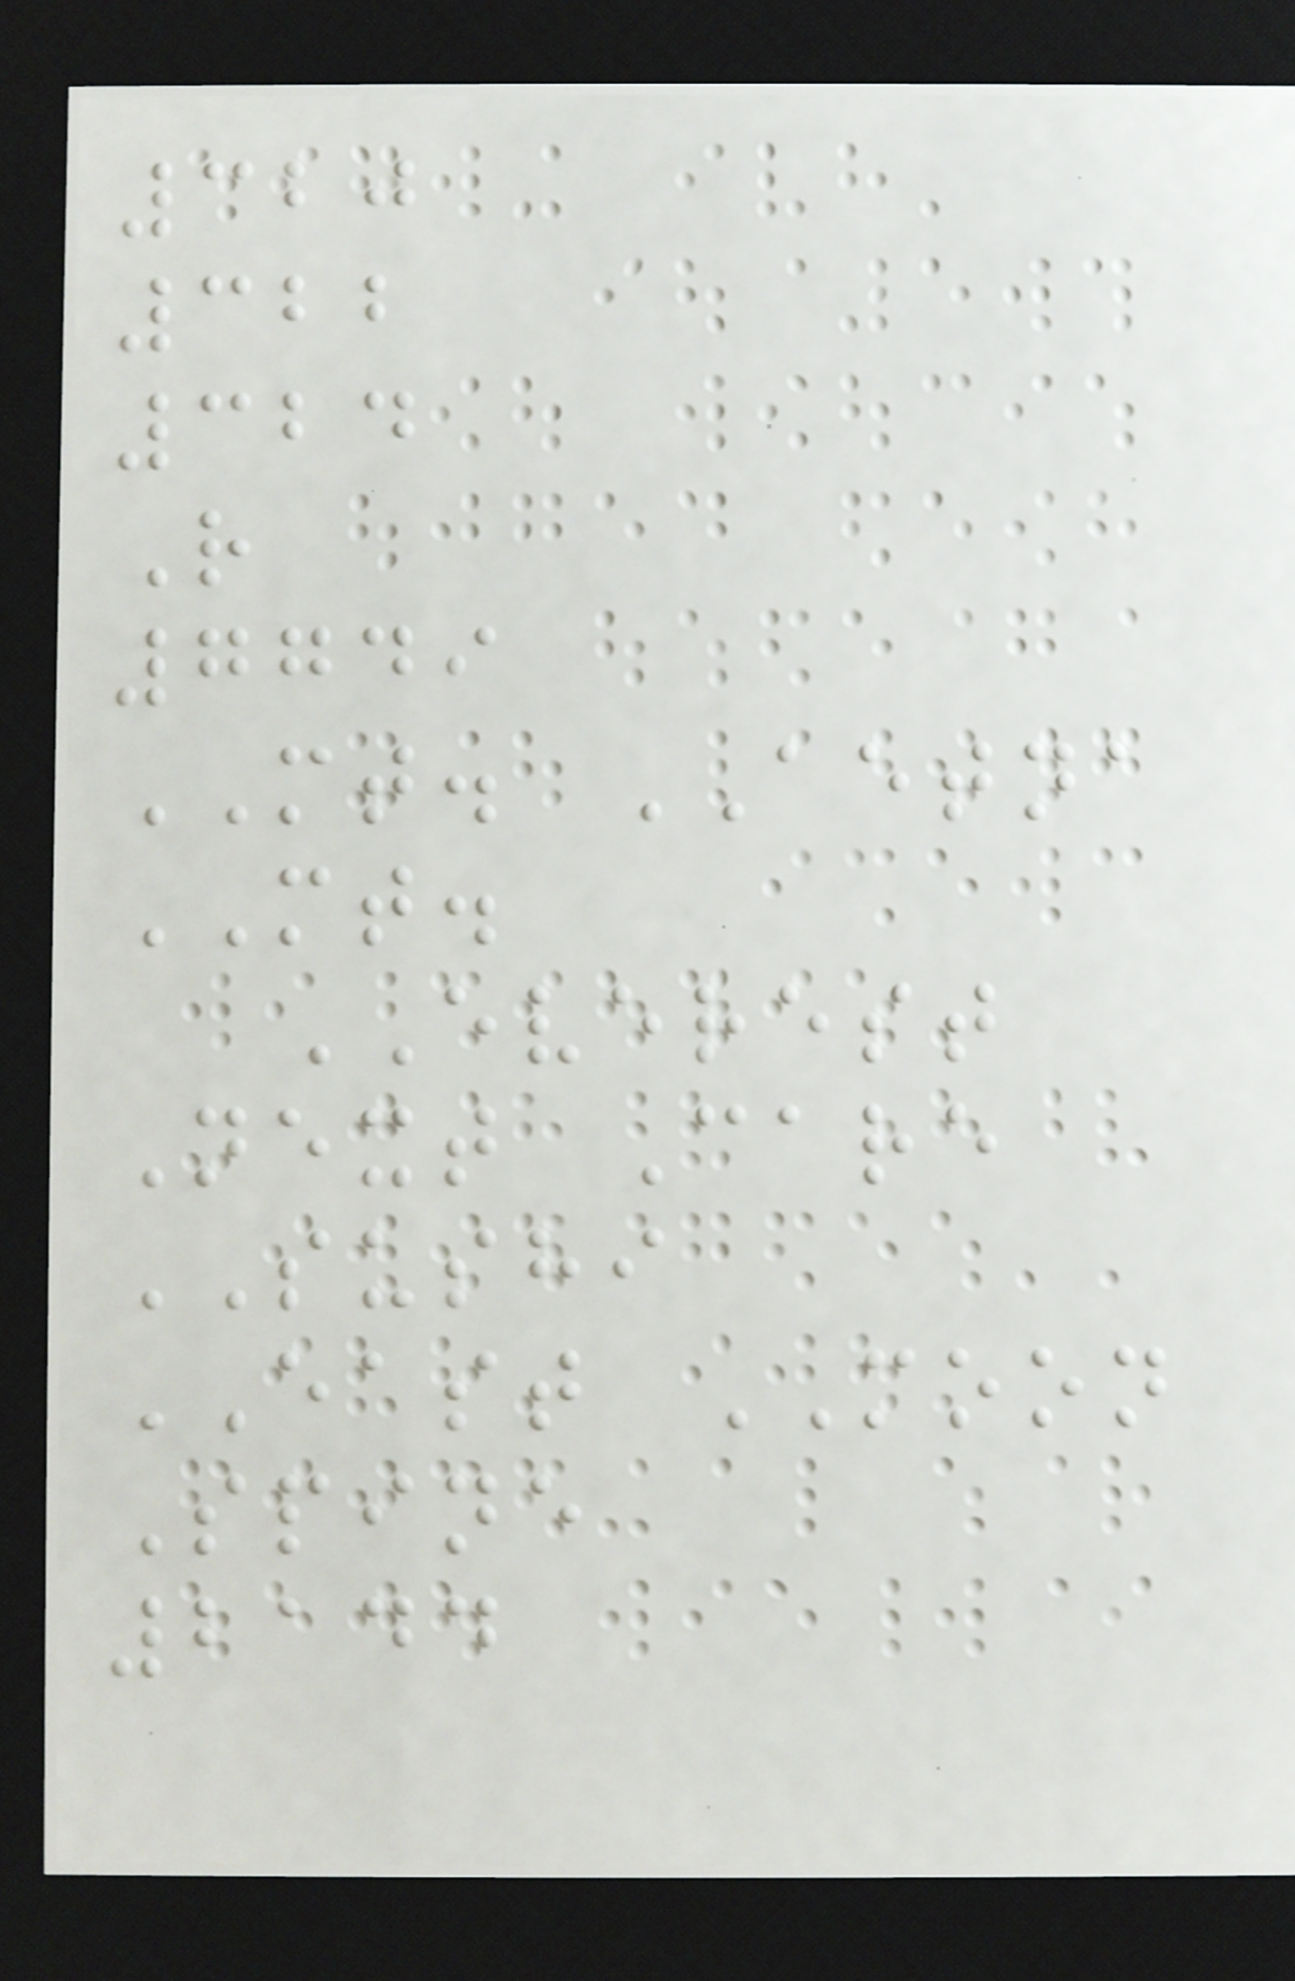320
322
324
R
7749
MT. AETNA
MT.
EVEREST
Next Care
SUSHI
EAST MOON
Spine
2144
